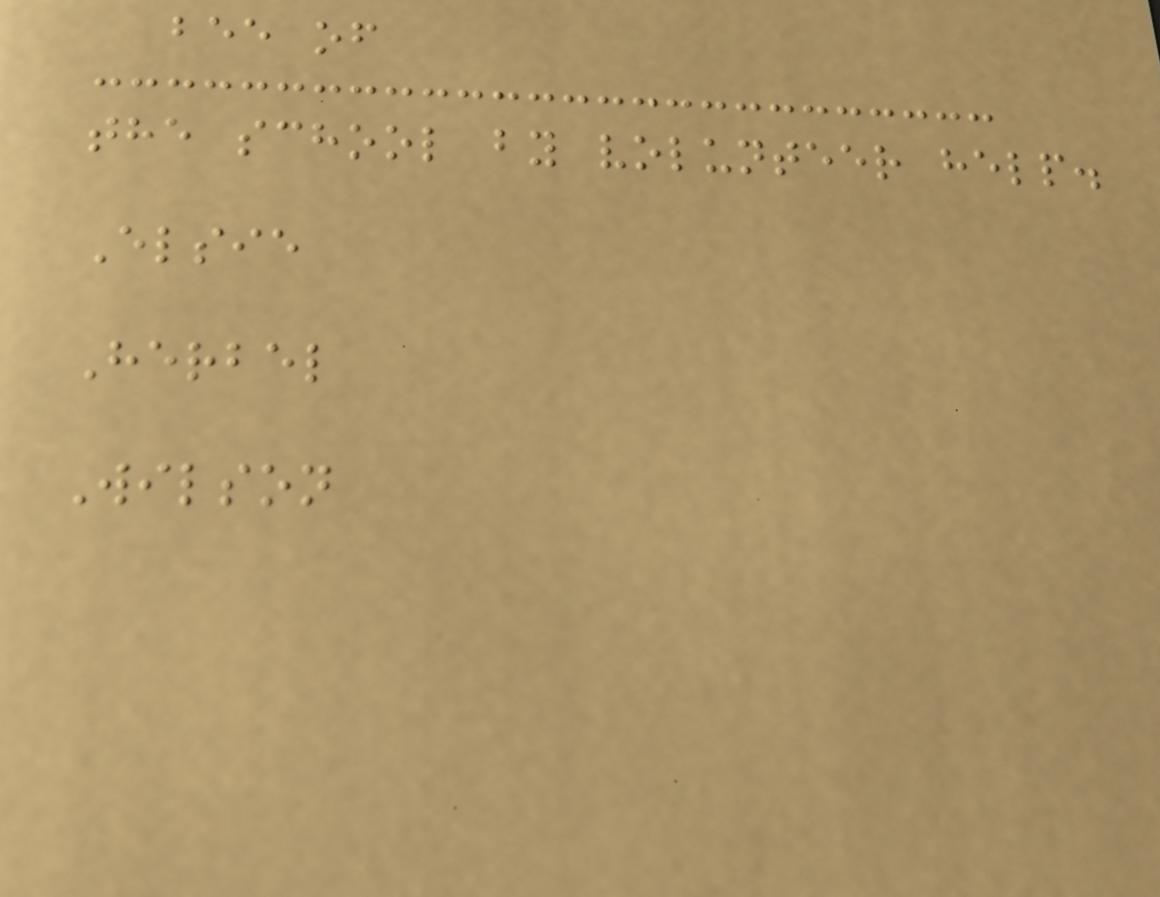bee of
the school by volunteer help.
Elsie
Herbel
Wilson
